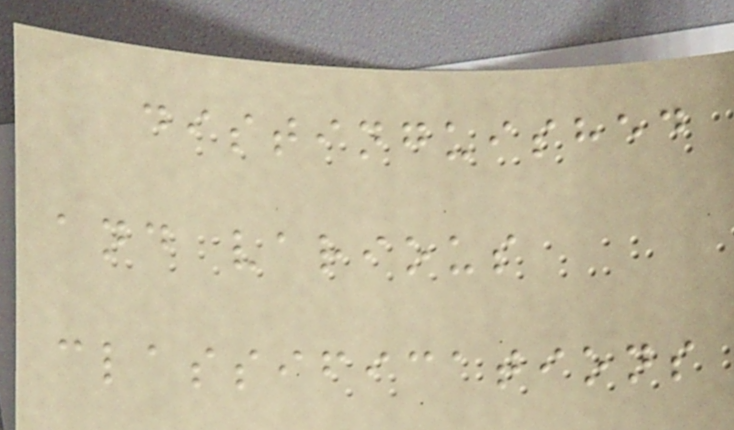distinguished
and various
classifications
